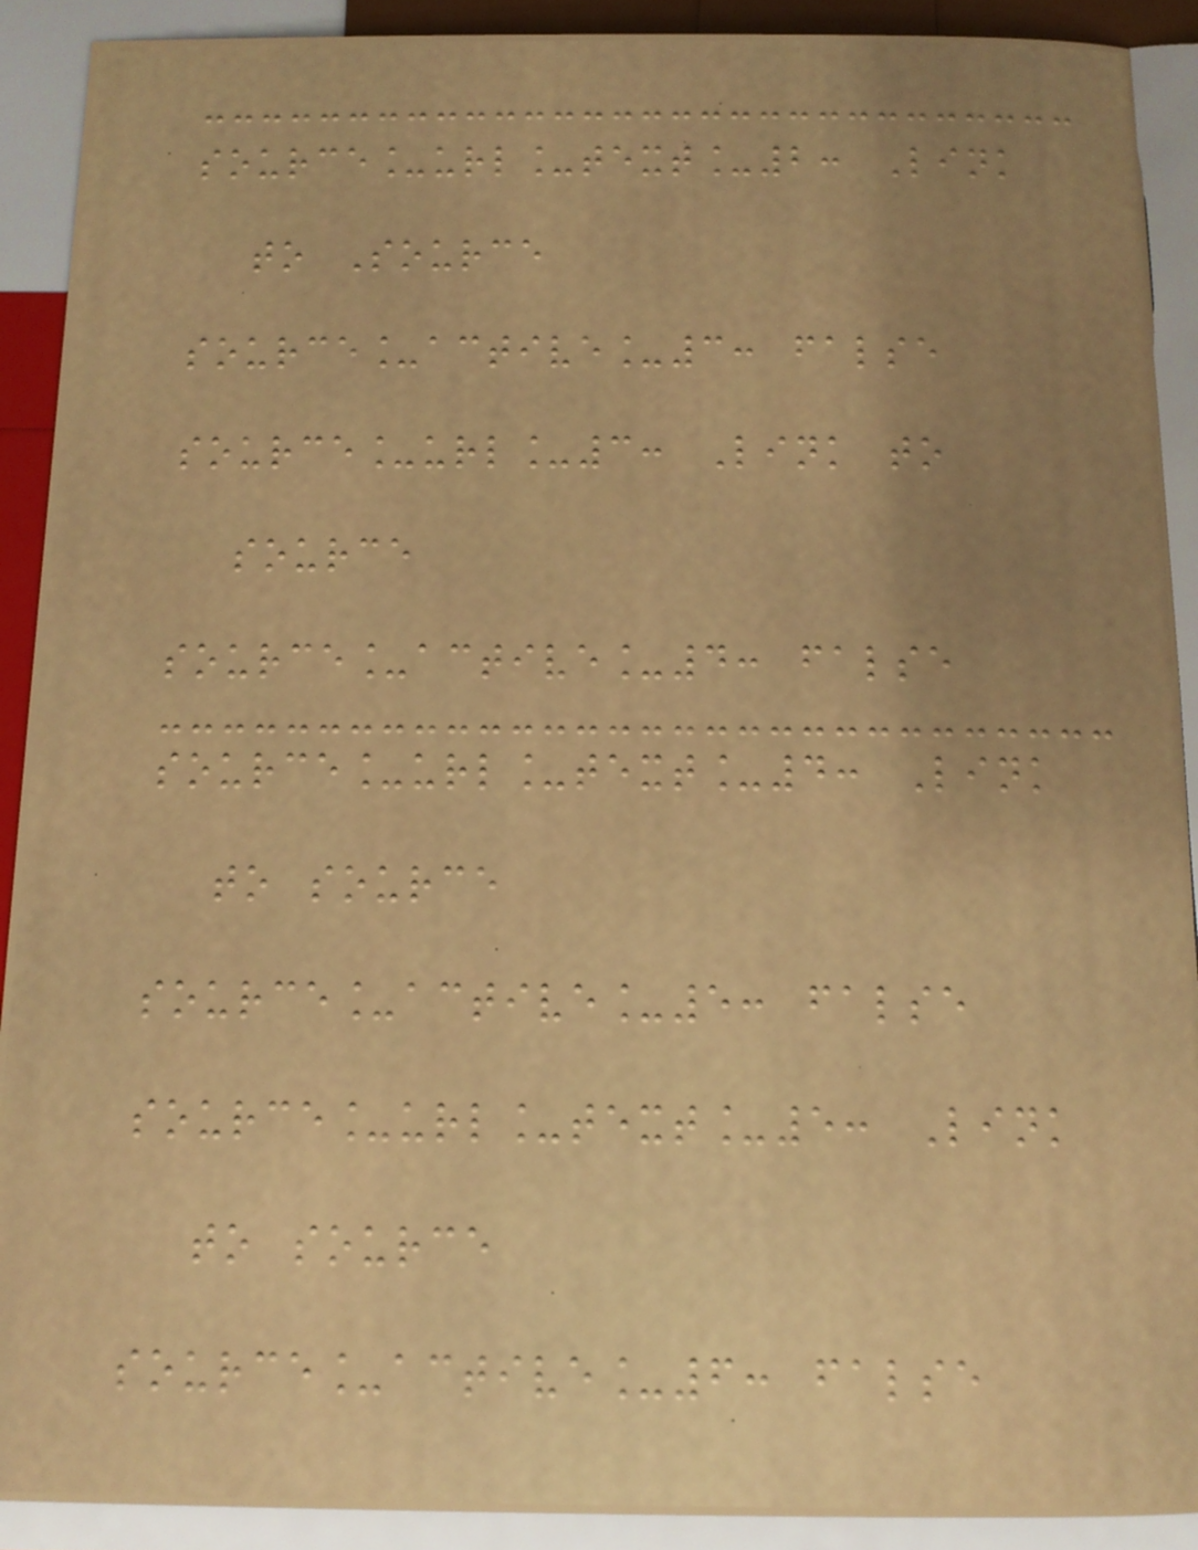source_url_text_2: Link
to Source
source_active_3: false
source_url_3: Link to
source
source_active_4: false
source_url_text_4: Link
to source
source_active_5: false
source_url_text_5: Link
to source
source_active_6: false
